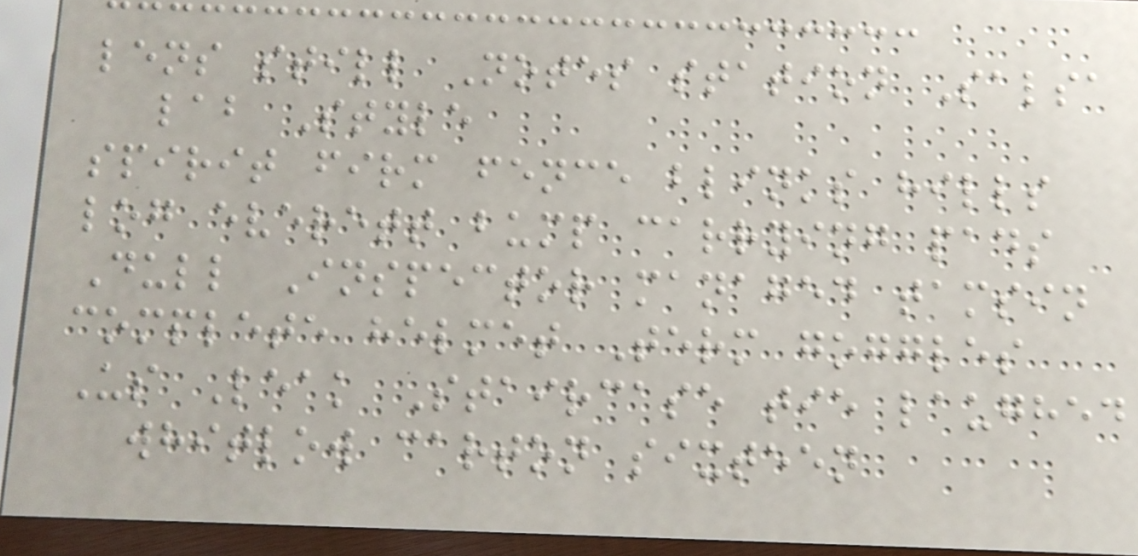lens still Notes station Salsa
lab Style
spirit firm fence blinks hills
log everett bump carrying pads
Dull Inspector managed tamsin
complete helmet Term goggles
Us Leak Staircase tie laughed
whitlow carton sixteen
